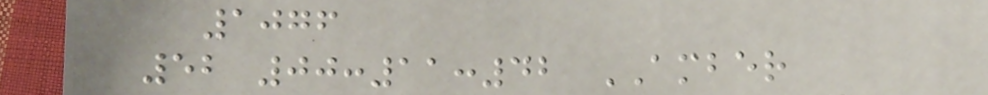1076
52 00:11:42 AMBER
